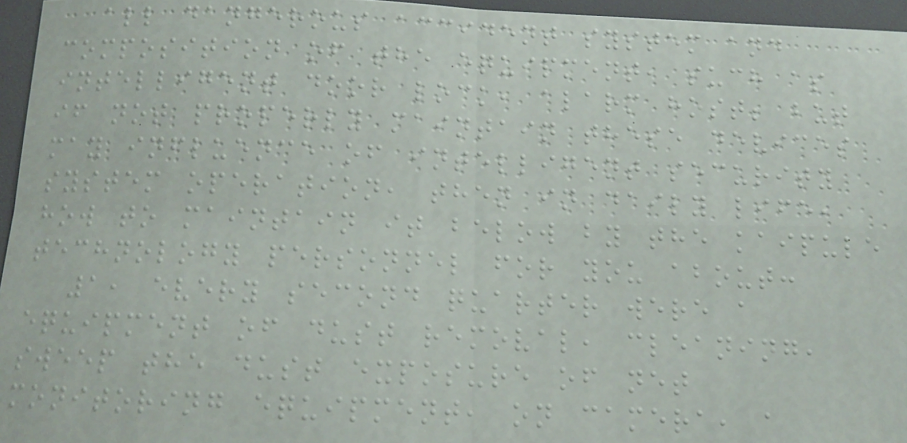all dangerous accident system and
composition of the equipment, such as
intelligent door lock, alarm host; but
if not properly maintain these devices
may influence of intelligent security
system operation, then in daily life,
how to maintain it below by the kaipule
technology personnel for you about:
1, every second quarter were a
equipment of dust removal, cleaning,
sweep the dust exposure of net
monitoring equipment, on camera, a
